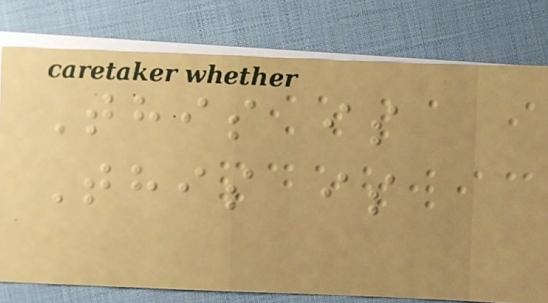This is
This is
